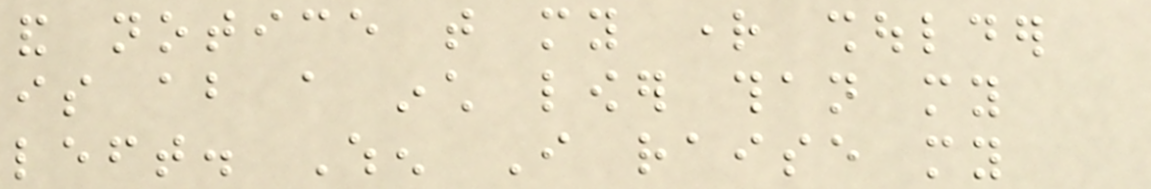and notice that my right shoulder
is about a inch lower than my
left. When I raise my
